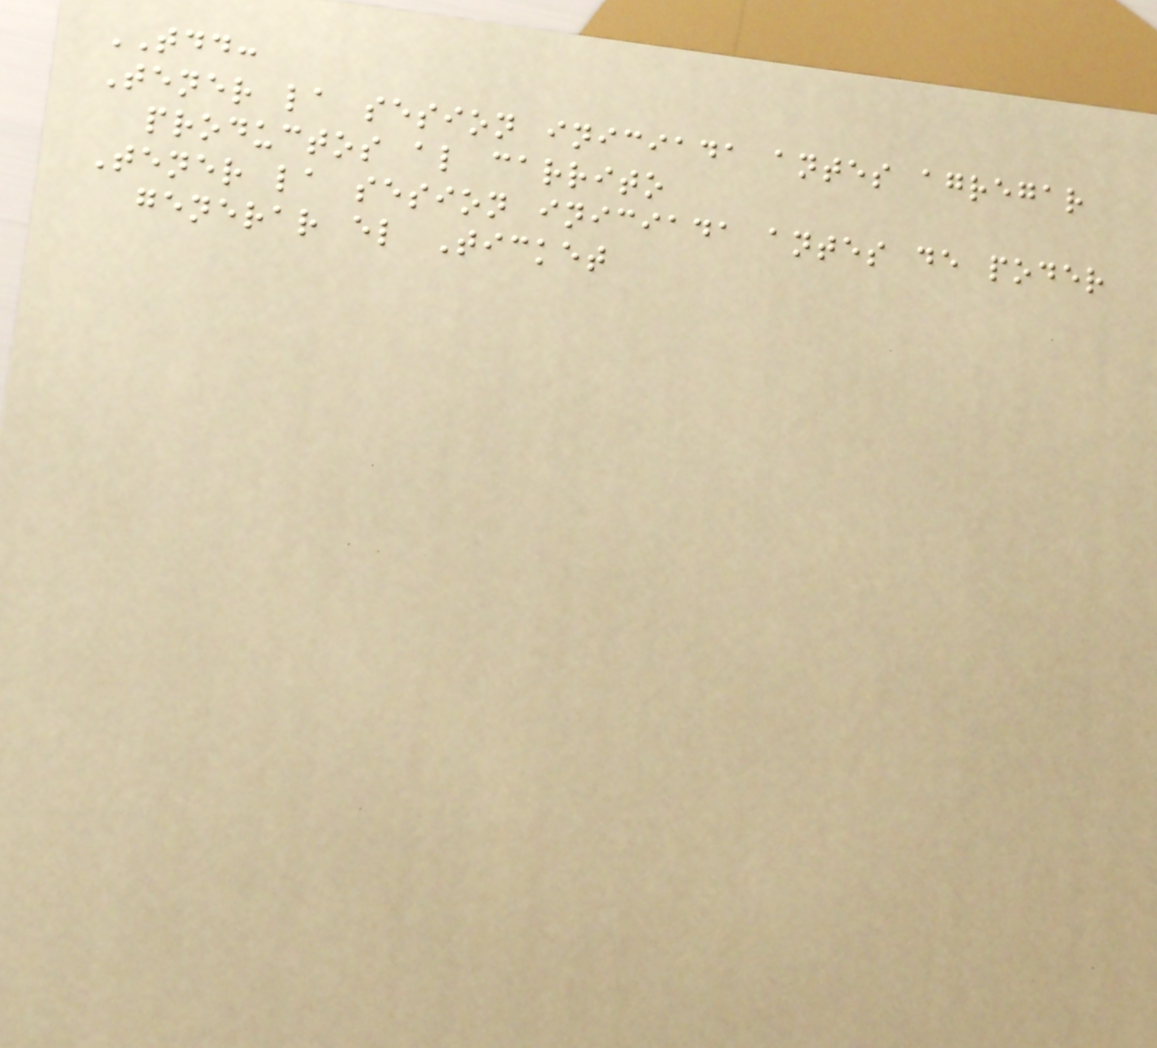TDD:
Tener la sesion iniciada antes agregar
productos al carrito
Tener la sesion iniciada antes de poder
generar el Ticket
